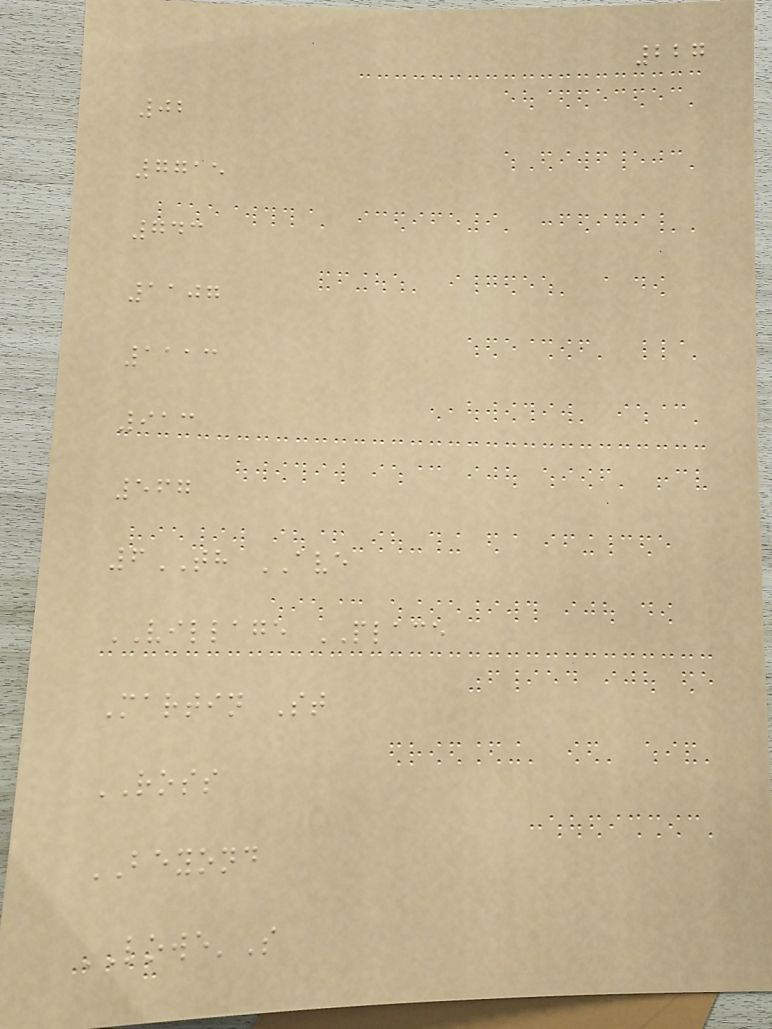227
02
7715
743
1107
1113
913
567
6TH AVE
VILLAGE PLACE
Martin St
ROSS
BEYOND
LOWE'S
